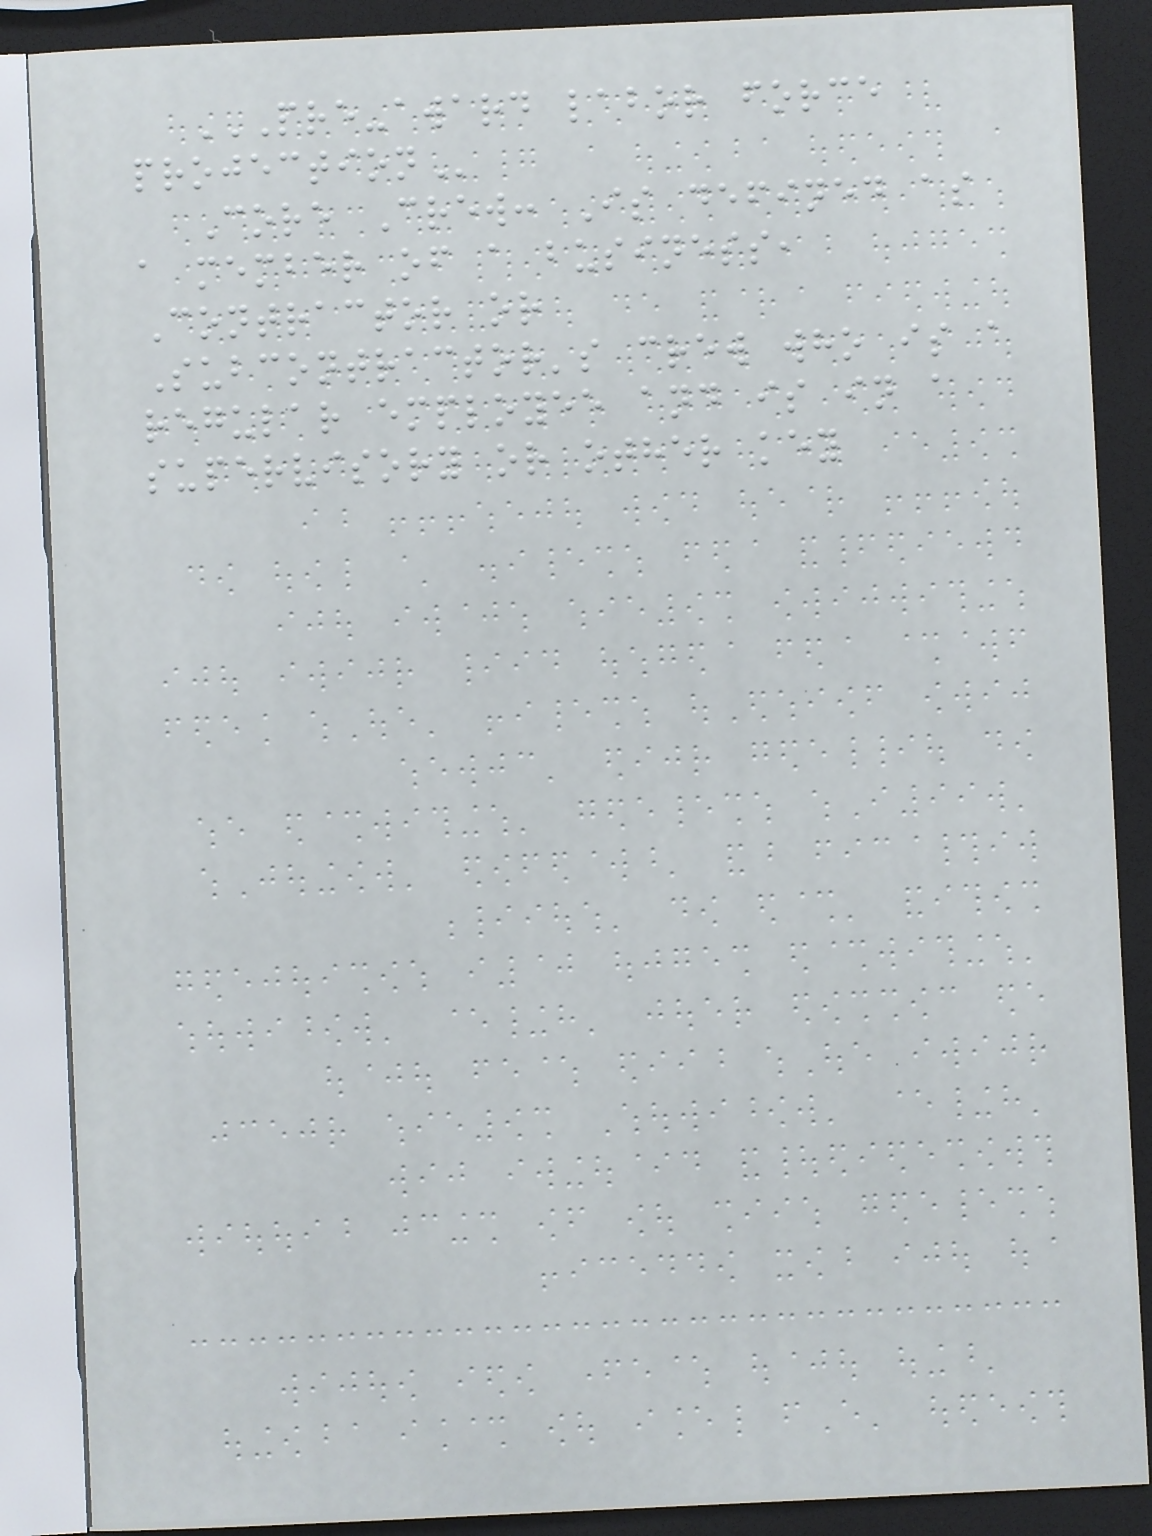PRE-AWARD LABOR FORCE
PROJECTION
Core Crew: Is defined as
a member of a business,
Contractor or
Subcontractor's crew who is a
regular employee and is in a
supervisory or other key
